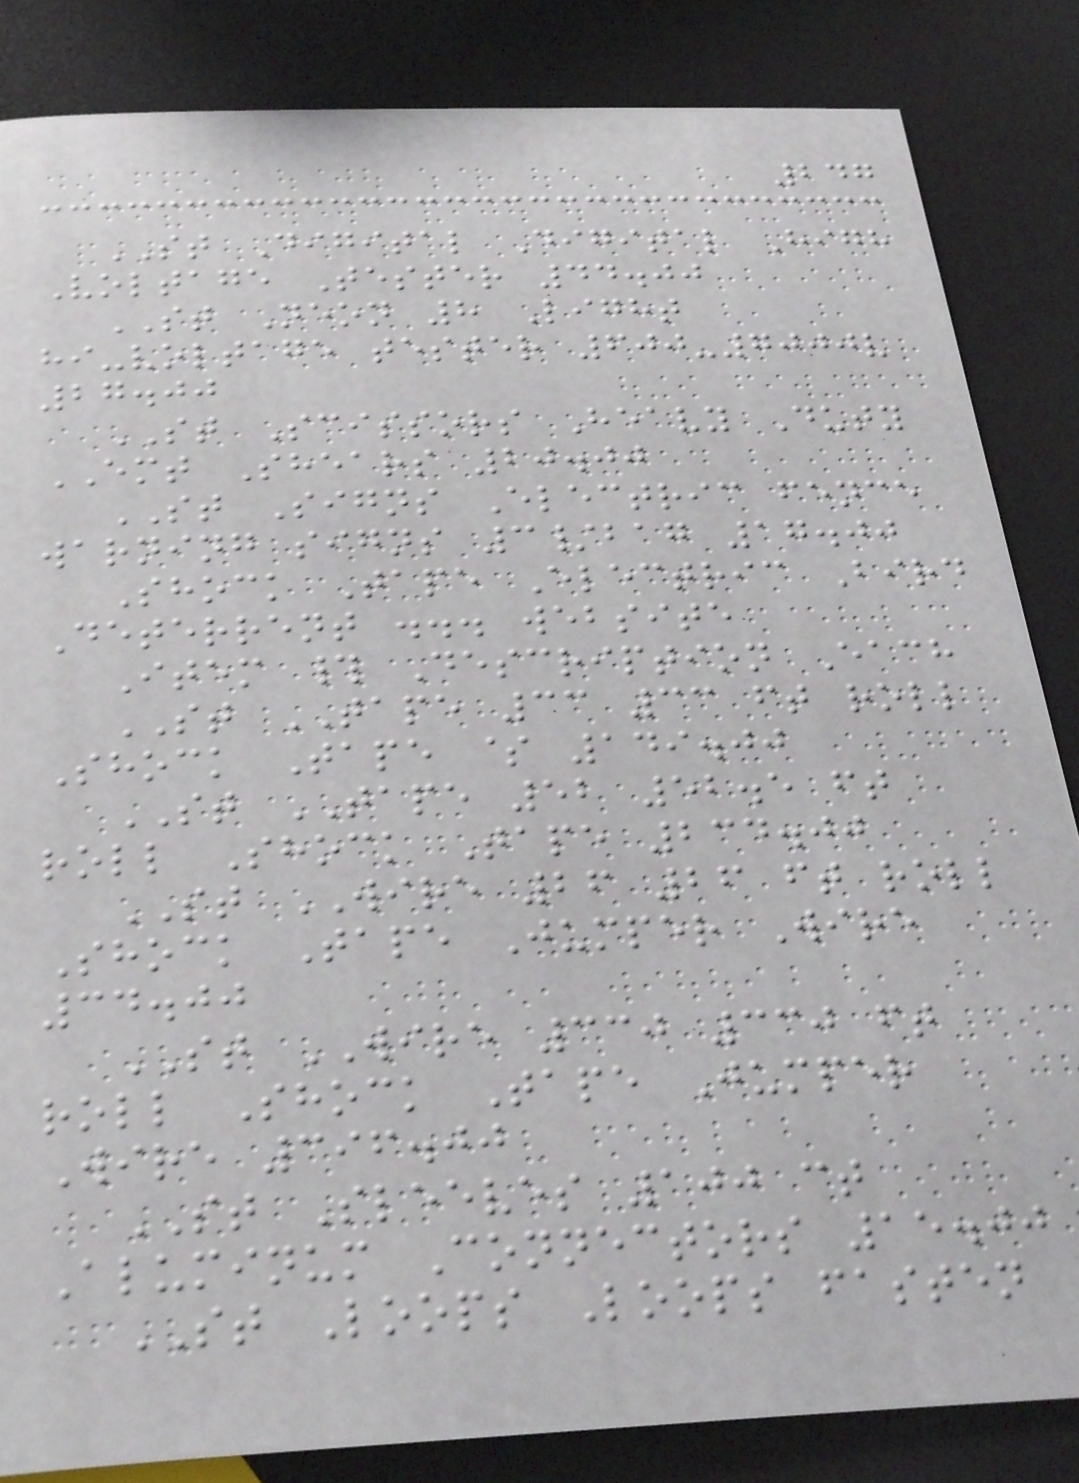247
ST Digital Digital High
Voltage Tester 44.00
ST Neon 8 Light
hi-voltage tester 600-7000v
27.00
ST Scissors Heavy Duty
EMT Shears 20.00
ST Signs Electric fence
warning signs 3/bag 17.00
Shock Tape Electric Bird
Deterrent ... website
Item # Description Each
ST TAPE 33 33 ft roll
Shock Tape $ 149.00
ST TAPE 52 52.5 ft
roll Shock Tape 234.00
ST WIRE 26 26 ft roll
Shock Tape Jumper Wire
34.00
ST WIRE 330 330 ft
roll Shock Tape Jumper
Wire 396.00
ST Sleeves 100 ct
Aluminum Connectors 15.00
ST Loops Loops fasten
